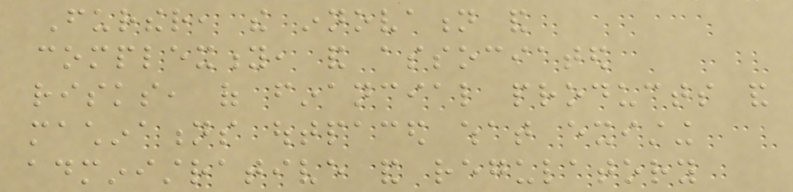Further, the innovation and
complexity, and associated
risks, of financial products and
machinations outpaced what existing
administrative and regulatory
